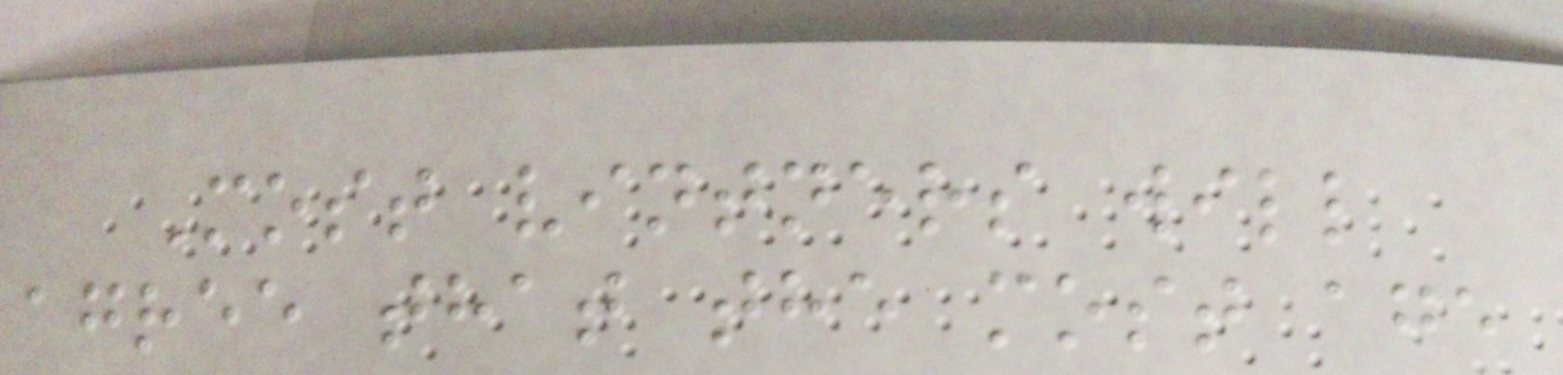Most vintners will
agree that the most age
